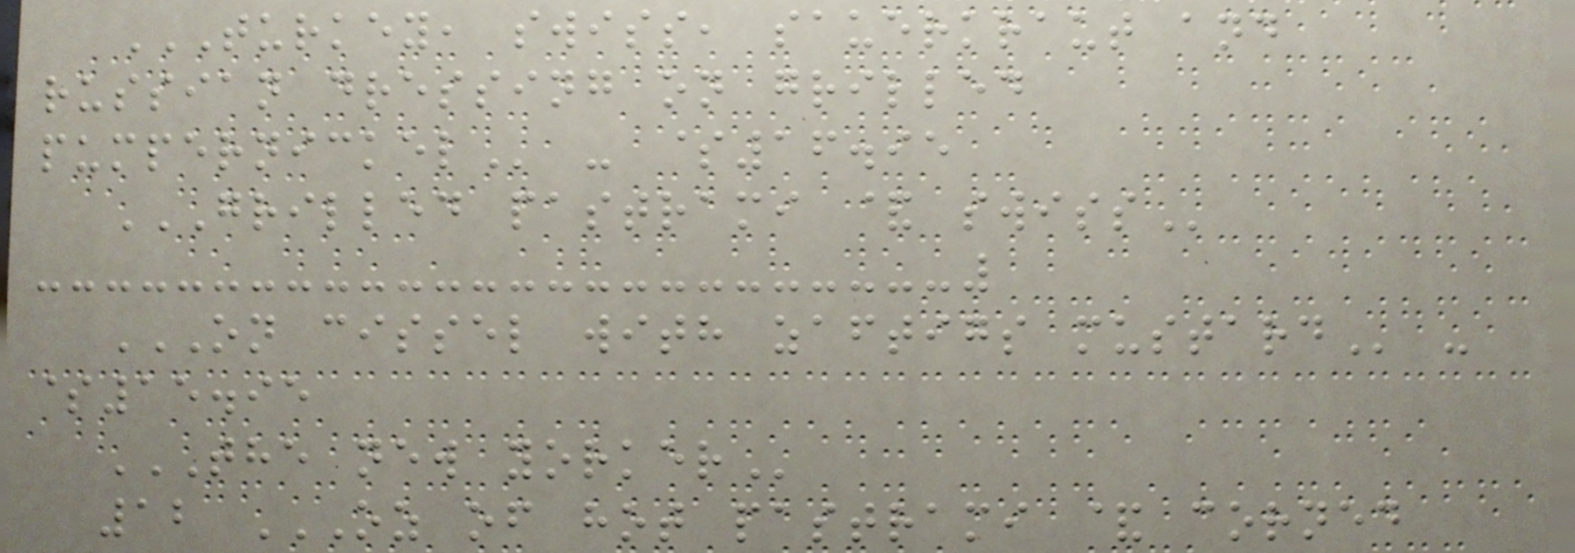TURKEY, SWISS, SAUERKRAUT AND
RUSSIAN DRESSING ON GRILLED
PUMPERNICKEL - $16.95
GRILLED PASTRAMI & SWISS
ON CISSEL WITH ZAFTIGS MUSTARD -
$15.95
THE NEW YORKER
12 OZ OF HOT PASTRAMI & CORNED
